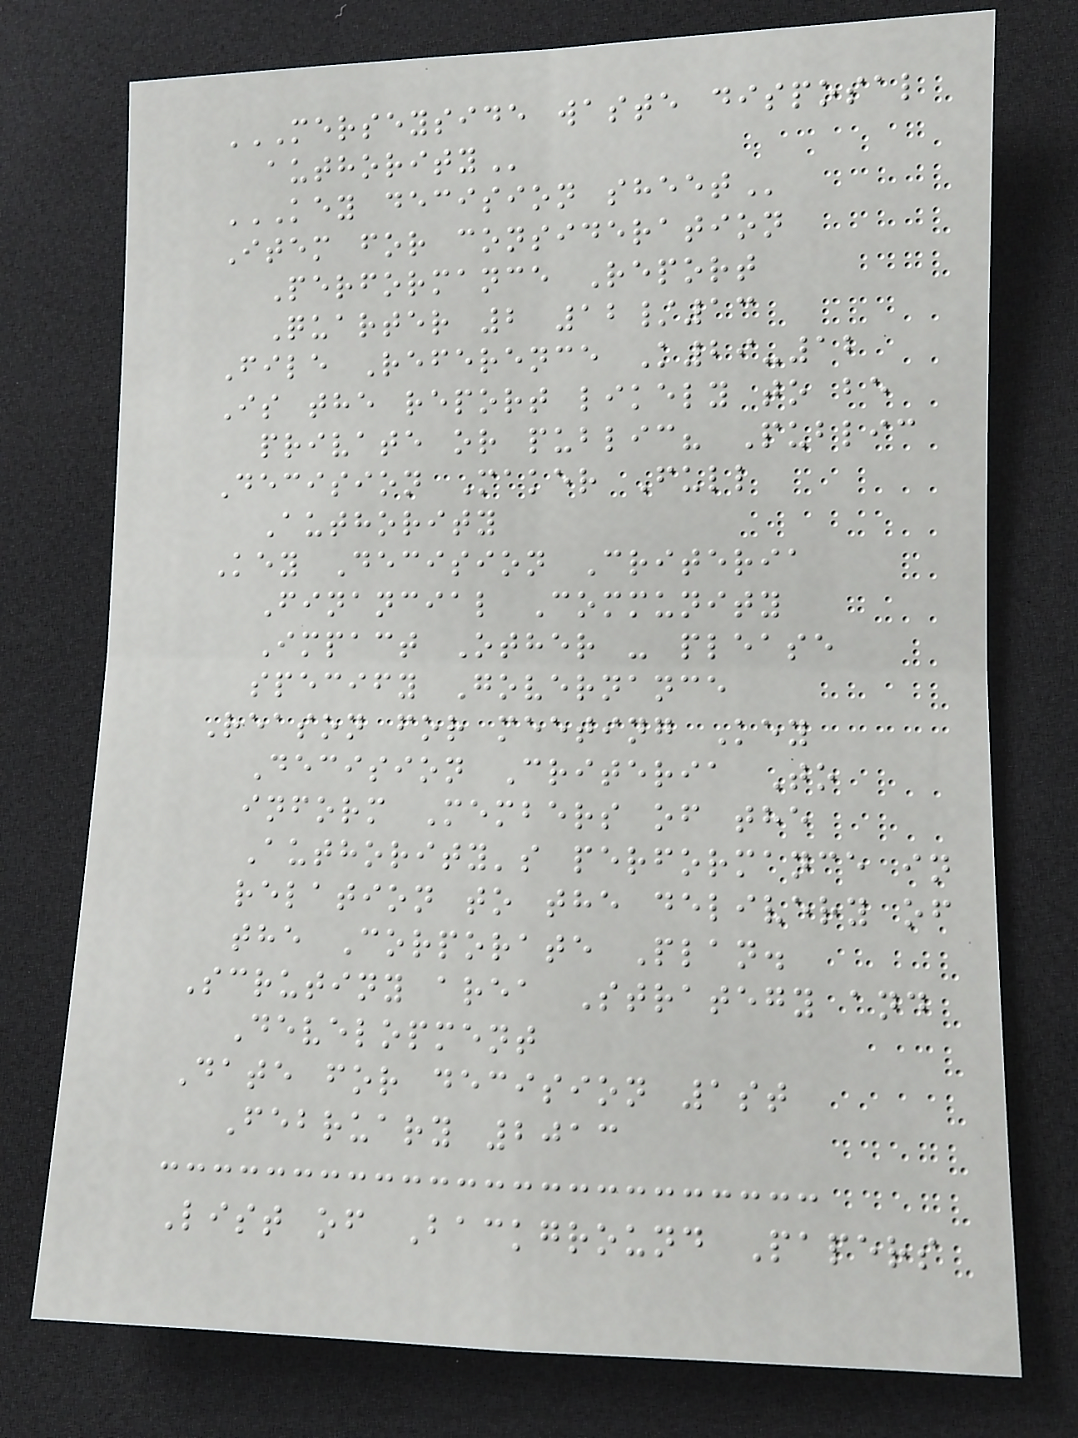MERSEYSIDE WASTE DISPOSAL
AUTHORITY
KEY DECISION SHEET
Item for consideration
Performance Report
Quarter 2 12/13
File Reference K29-12
Is the report likely to be
private or public? Public
Decision Maker Full
Authority
Key Decision Criteria
Financial Community
Impact Other - please
specify Governance
Reason for meeting Key
Decision Criteria To
inform Members of the
Authority's performance in
relation to the delivery of
the Corporate Plan.
Scrutiny area Strategy and
Development
Date for decision 1st
February 2013
List of Background Papers
